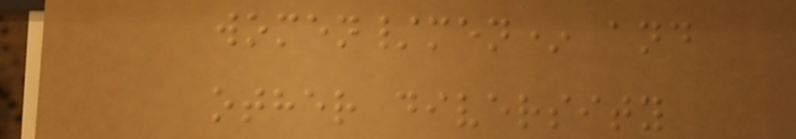women/men* and
other diversity
